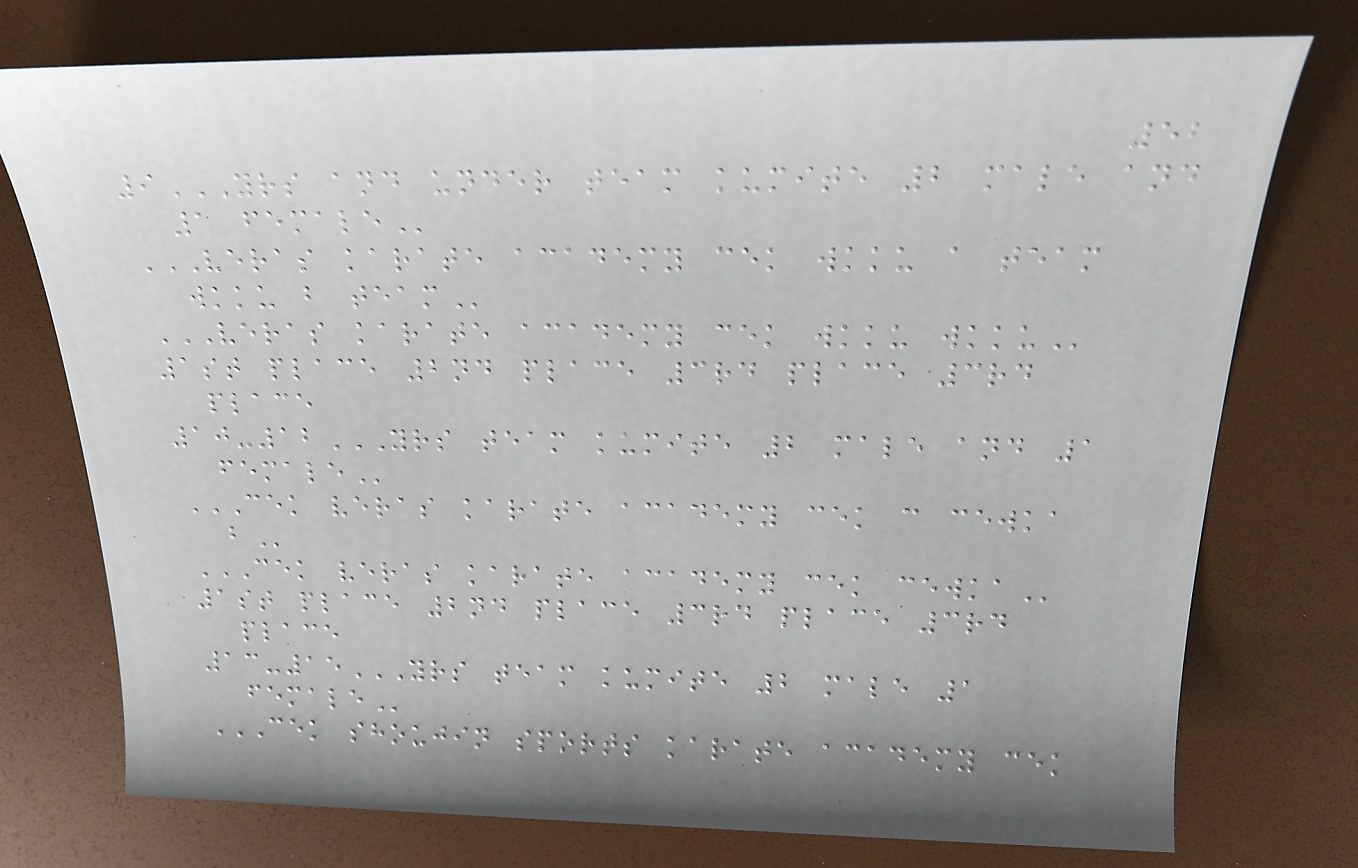52
9YRS AND UNDER TEAM KUMITE 2 MALE AND
1 FEMALE
VERAS KARATE ACADEMY CEK WKKU A TEAM
WKKU B TEAM
VERAS KARATE ACADEMY CEK WKKU WKKU
1st place 2nd place 3rd place 3rd
place
10-12YRS TEAM KUMITE 2 MALE AND 1
FEMALE
CEK VERAS KARATE ACADEMY CEK C CEWKA
B
CEK VERAS KARATE ACADEMY CEK CEWKA
1st place 2nd place 3rd place 3rd
place
13-15YRS TEAM KUMITE 2 MALE 1
FEMALE
CEK SHOUJIN SPORTS KARATE ACADEMY CEK
